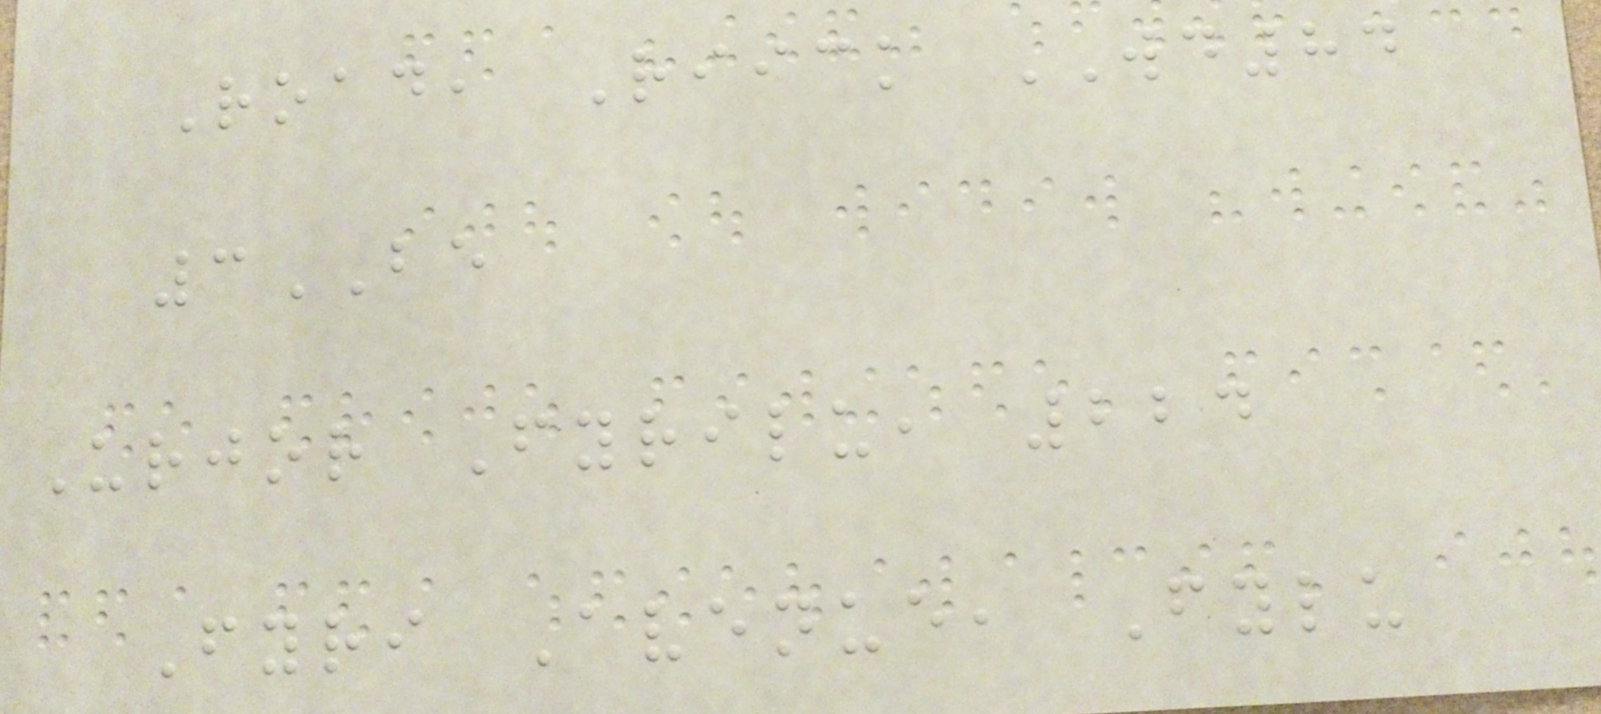Road, Riick WD84
3BE
Urjor Fyrilu, 224
Fyri Avenue, Fylu
